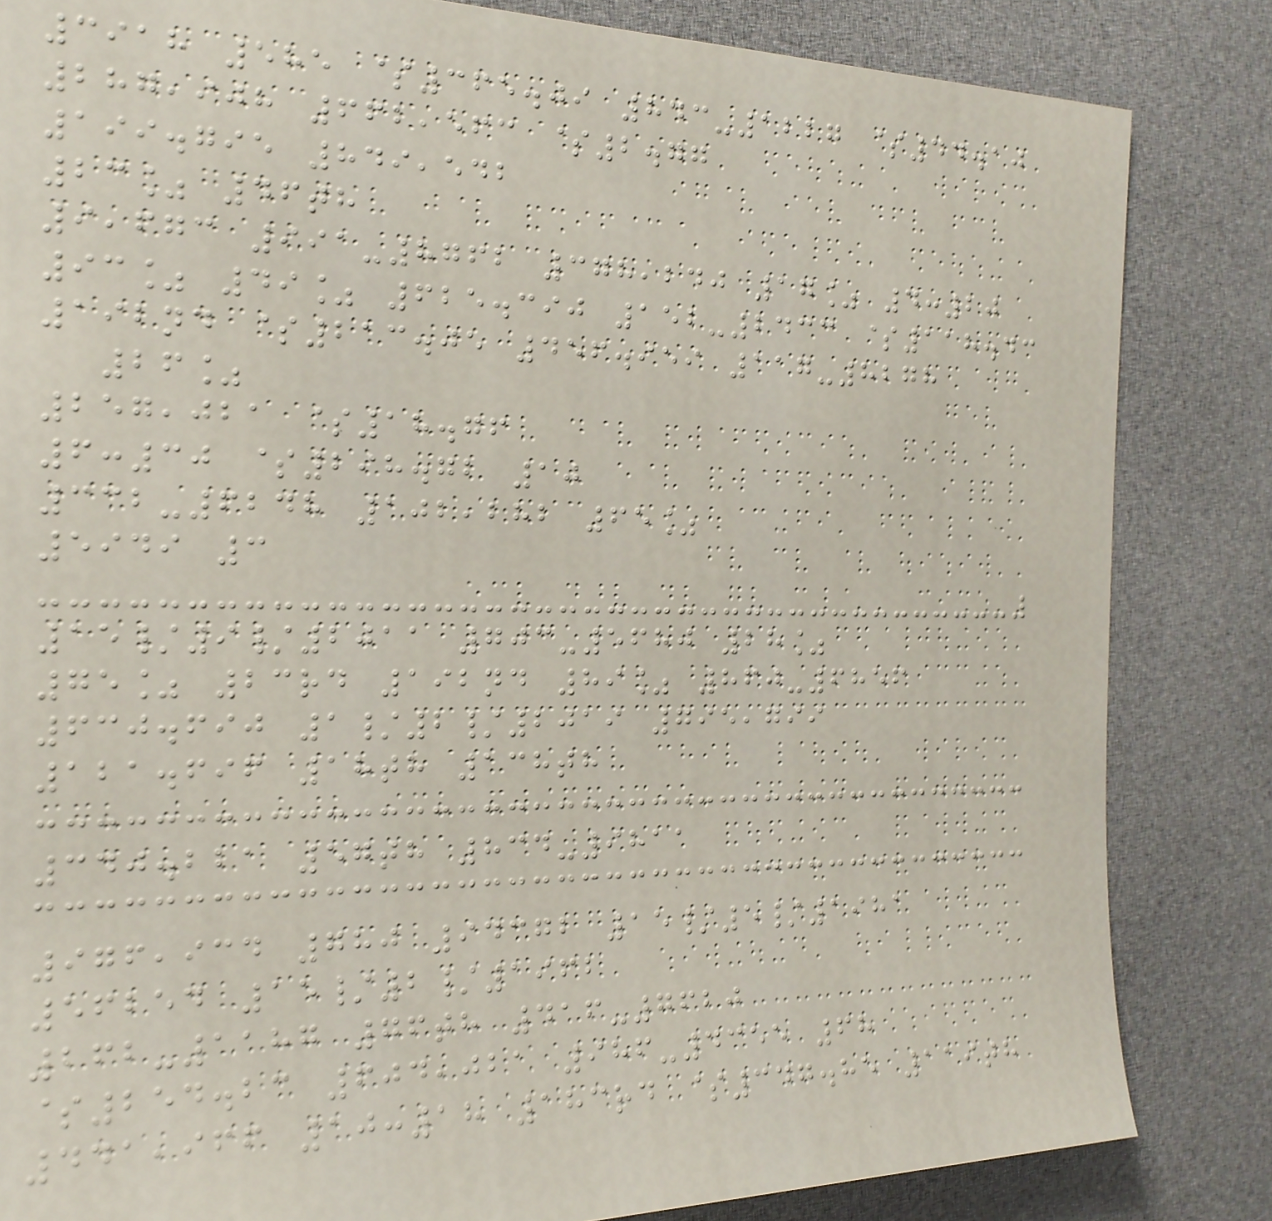3918 585 $365.09 843-1227 $44.10
287,908 662,563 $2.77
199.795 849,542
23% 46th
9,673 991-8762 378,240 17% 4:20
93% 49% 625.390 152-2433 $118.43
192nd $213.05 456.959 117-8278
26%
257,021 $18.76
6:30 $298.72 10
332-6248 102,282 65%
5949 3
15/9/2011 703-5680 28%
75% 23rd 192nd 89% 860-6856
630.690 1/2/2019 795,799
121.696 18th 138th
340.221 57th 834-9811
976,934 780 94372 15/5/1981
56254 15/2/1962
262-1187 76th 416-7620
$254.23 604,021 986-4355 68
441,966 10:18 183rd $347.85 119th
